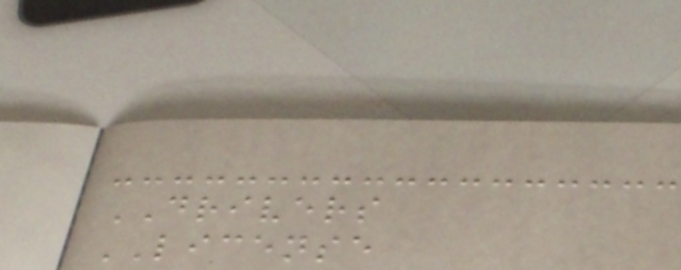DRIVERS
LICENSE
